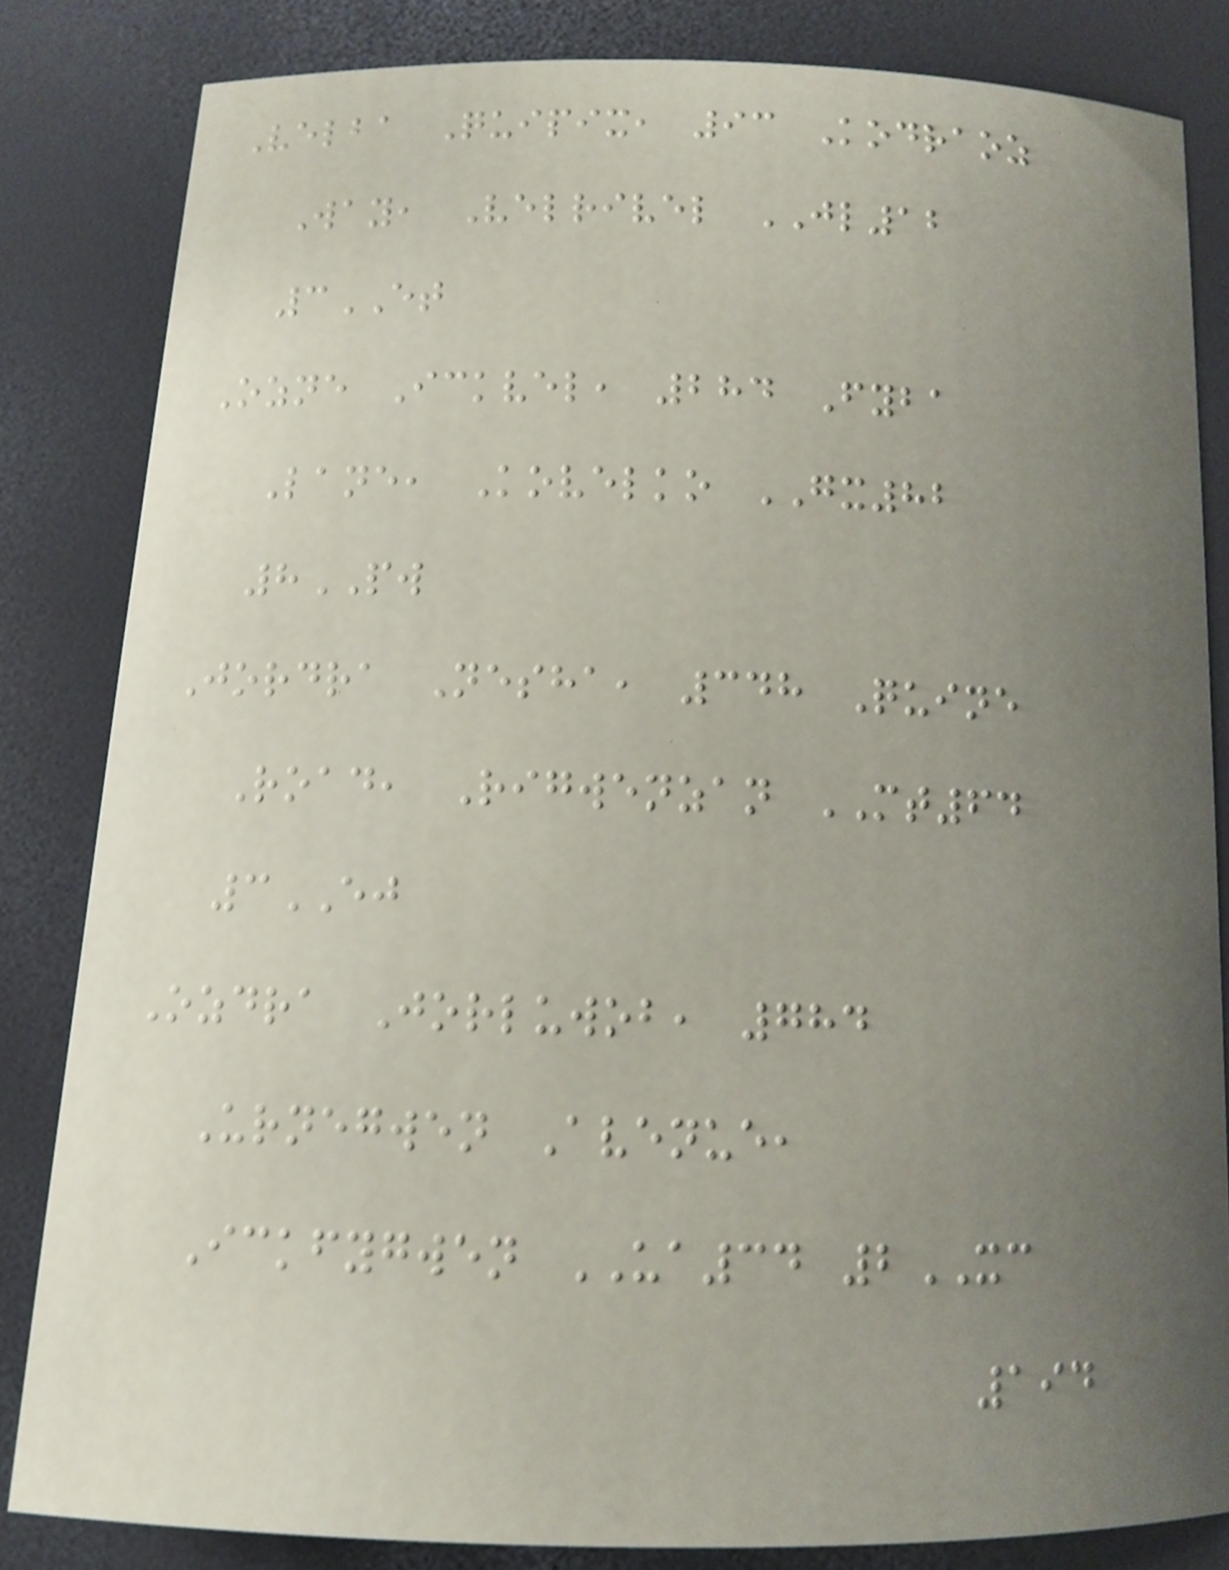Velba Quipix, 93 Kodraoz
Way, Velrivel JL12
3ET
Ozne Ickvel, 284 Fyba
Lane, Kovelko GX82
8PW
Jordra Nesha, 348 Quine
Road, Rigwenzan MT64
3EJ
Ozdra Jorluwob, 784
Urnegwen Avenue,
Ickfygwen UA34 2XC
194
